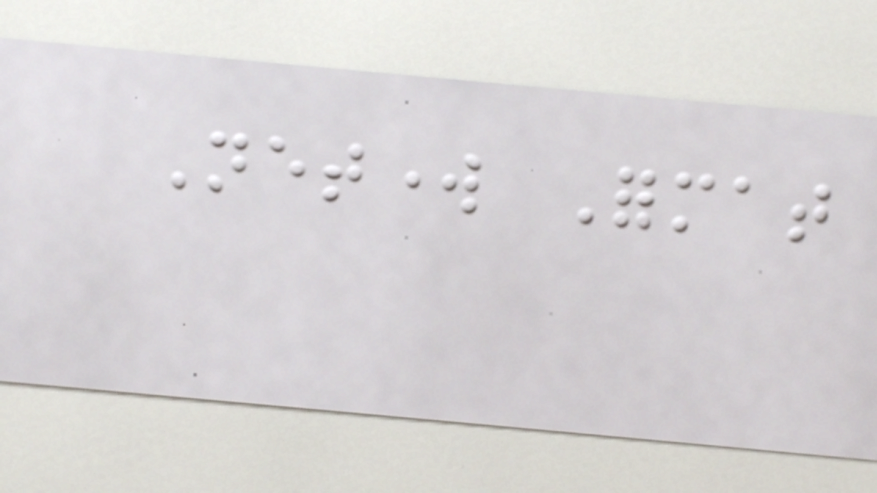Network Format
